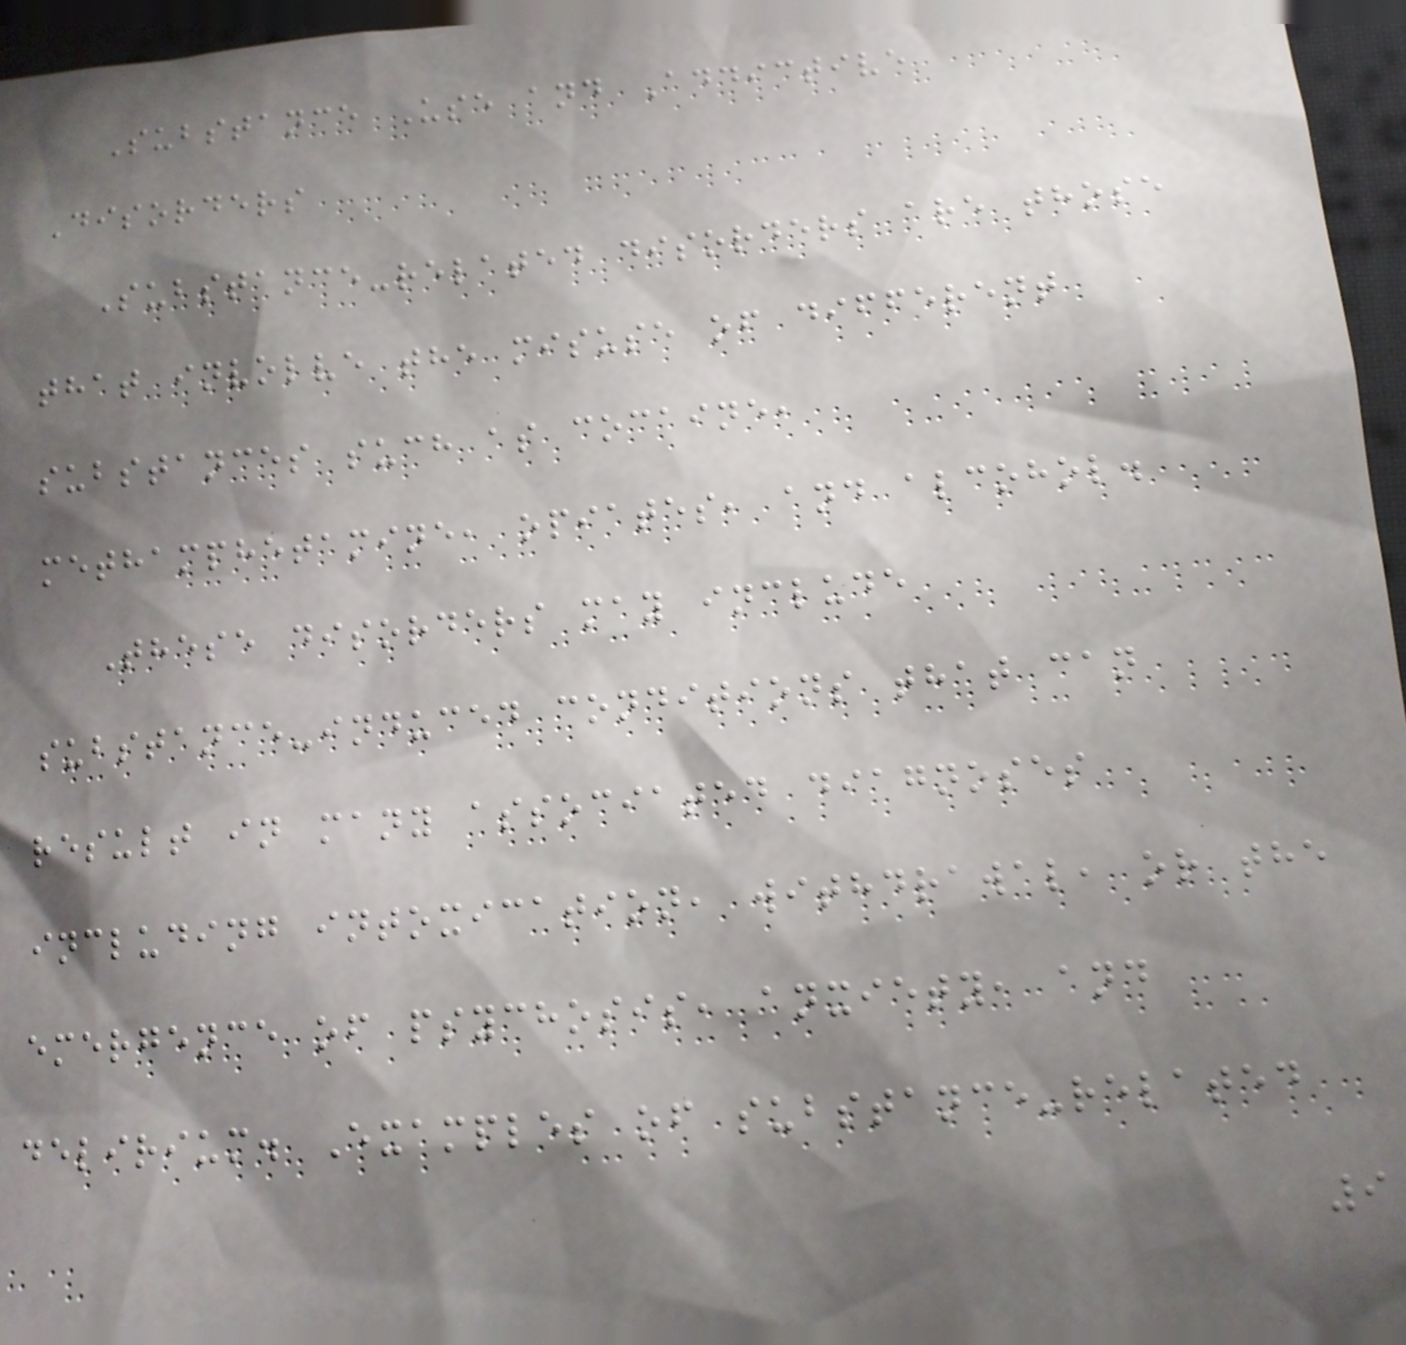Substance Use and Addictive
Disorders
Substance-related disorders are those
that involve the misuse of different
substances such as cocaine,
methamphetamine, opiates, and alcohol.
These disorders may include
substance-induced conditions that can
result in many associated diagnoses
including intoxication, withdrawal, or the
emergence of psychosis, anxiety, and
delirium. Examples of substance-related
9
